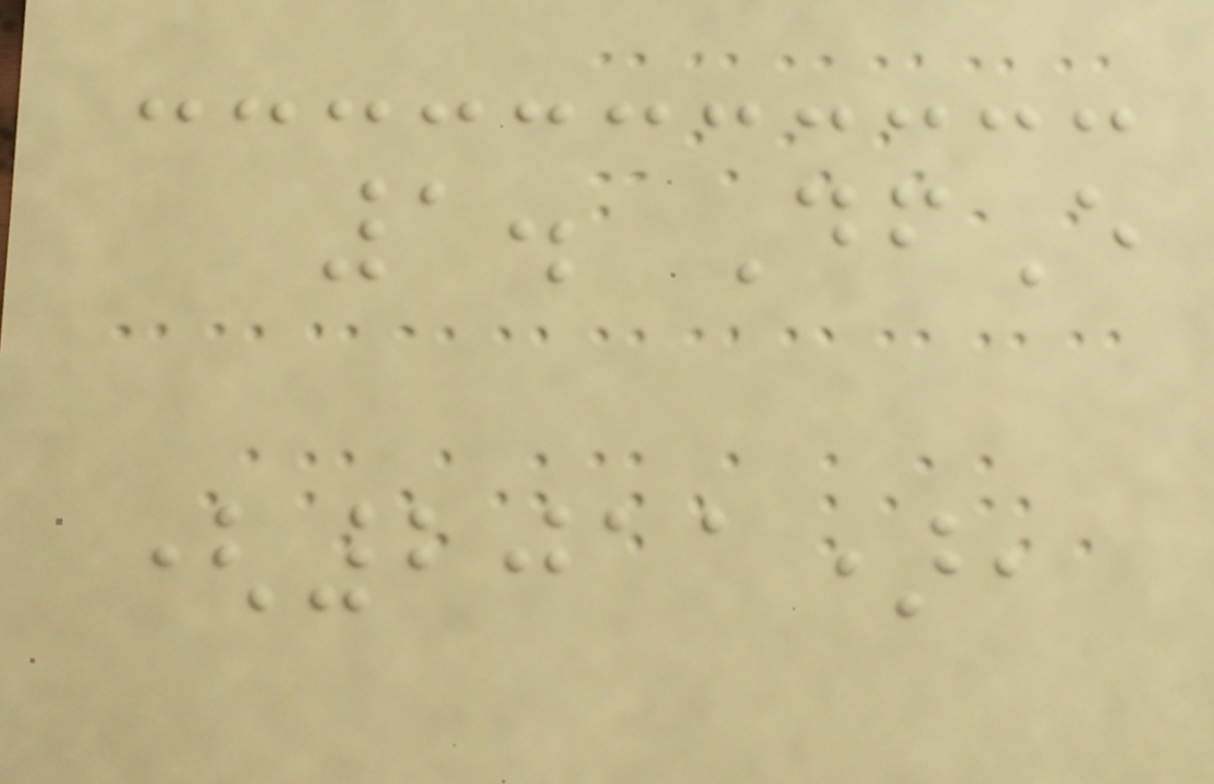1. DfE
(2011),
